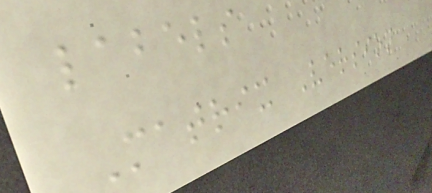labels
Matrix Version
